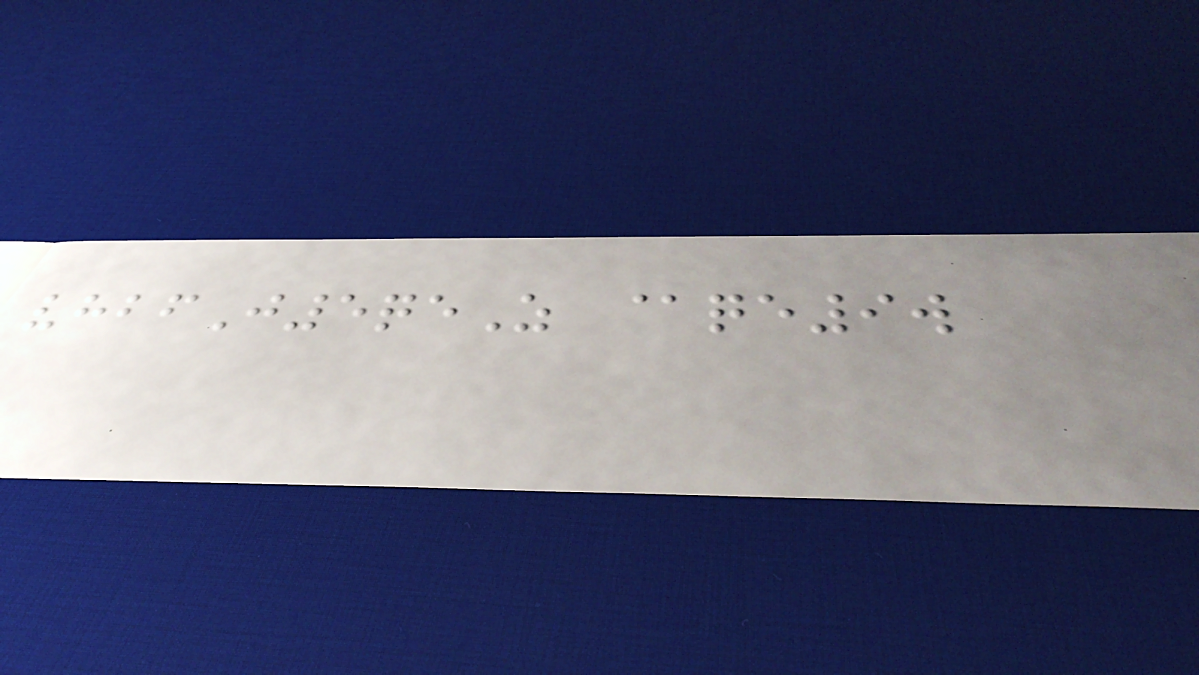vhbfJ5qeZ @qe9w
